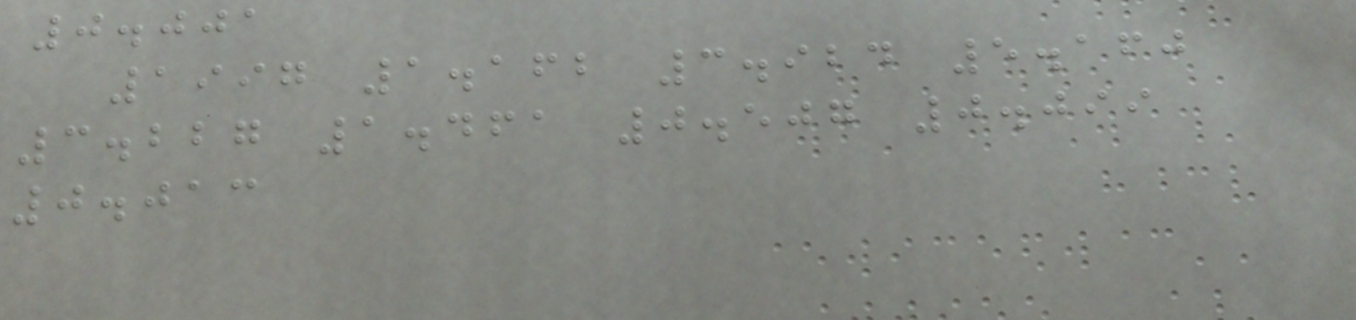0.001
1997 1.162 3.924 5.160
3.227 1.461 0.507 0.099
0.013
